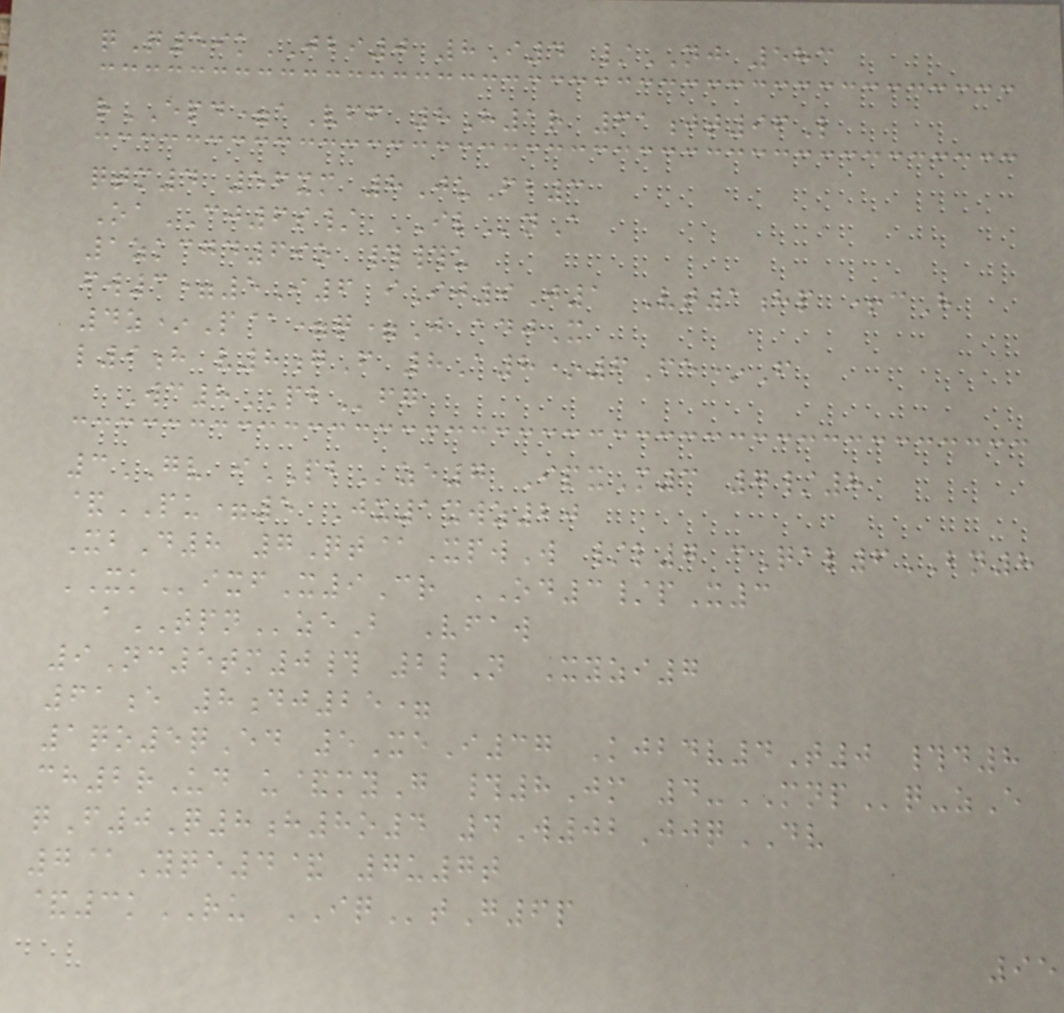qQ59kJBI0 8I4 /NJ 583
rEPD=aVff 8H1r 61jt96L
qtm4 56xm 8JuFb3
OaCJ6s/ ILnA
1zkcgd69o ##u
fw3=5I6 iIj9J1 Vt1hp +cH
4z*P@=q=J adjX
l9h v8gF 8A8*6Fe*F
Wc8PBfg
3GV iPBze7 IpxM3 7/8
&PU=5 Jx1xwz20
XbD8 7Qt@XpwW /l7 cQal6BN8
XKixfX9Cr OD3/pX3
aTPNzeB Vfaw
9Nc5tm0# 2lN Xyzi7
61e 8dj25=
1qo5qEd 5XeI37 Kjbdv4T0 #d8
ch2rUd u&myG #8Jm 4-MNPq-zE
qF0Q8h8o4 4W02JjqDV
7@Yqe4& 7u7t
&3kRU IQtG6p
95
